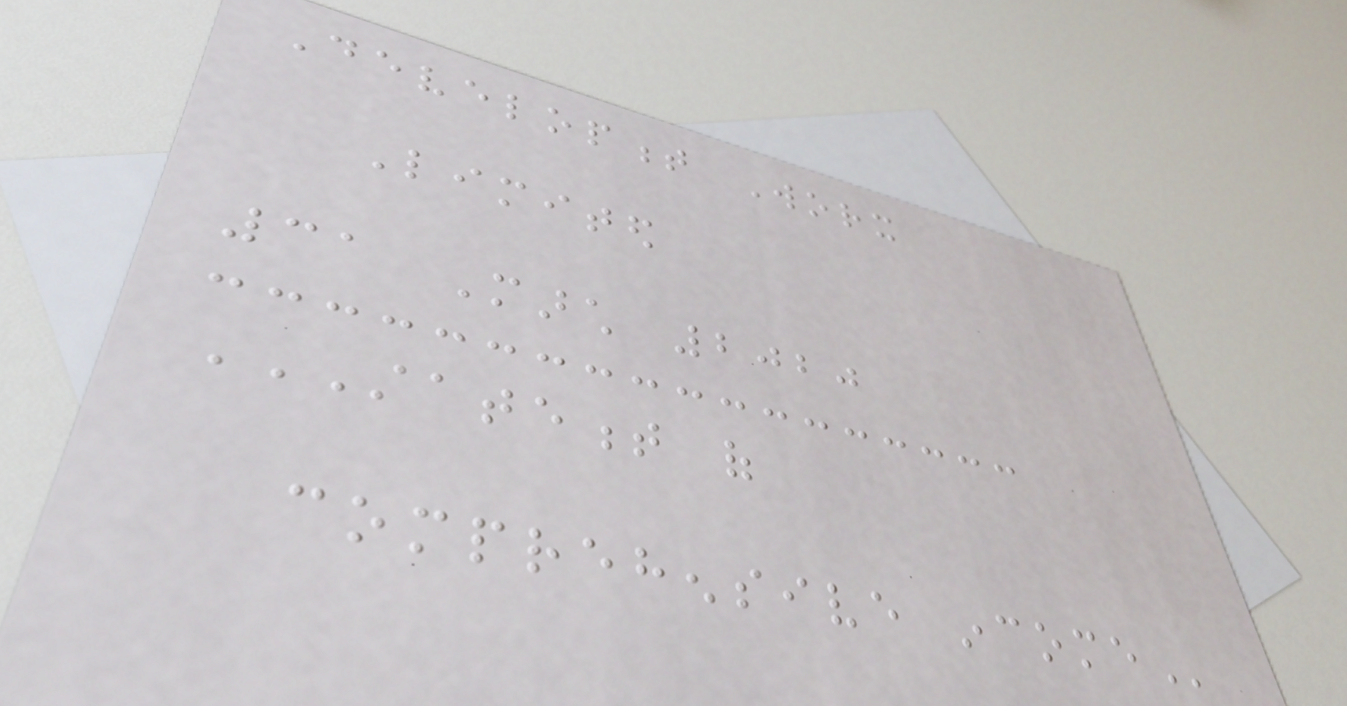Development Worx
Limited
31 March 2020
STATEMENT OF
COMPREHENSIVE INCOME
